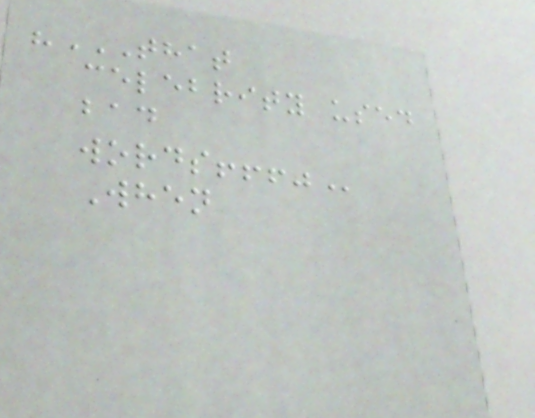"THAT
CELEBRITY USED
BAD
WORDS!!!"
When
